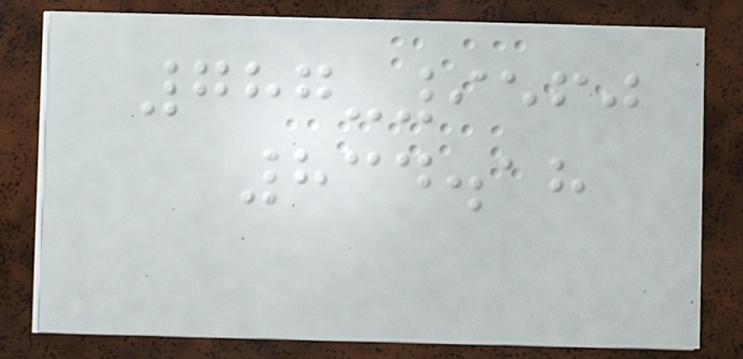787-9560
834.18
